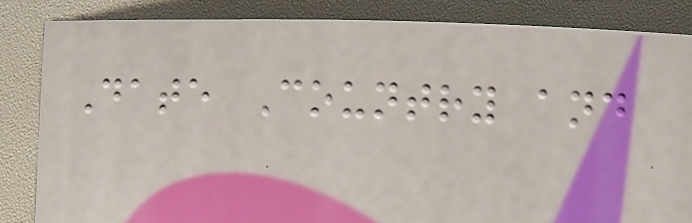Date Country and
